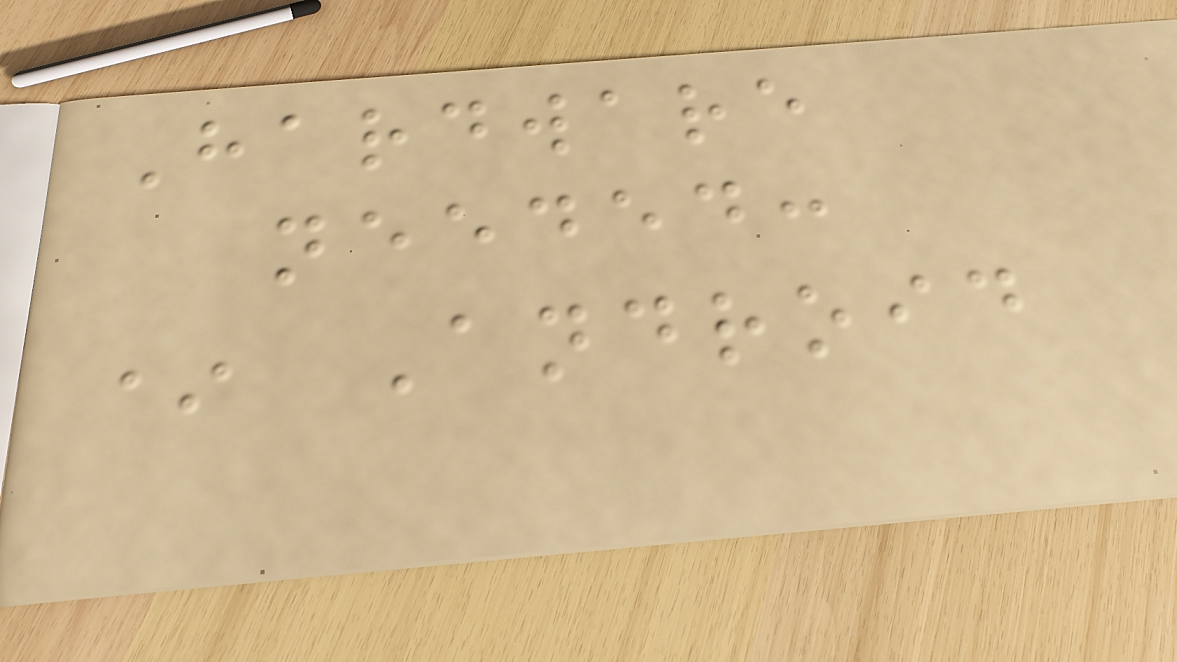Hardware
needed:
* Android
